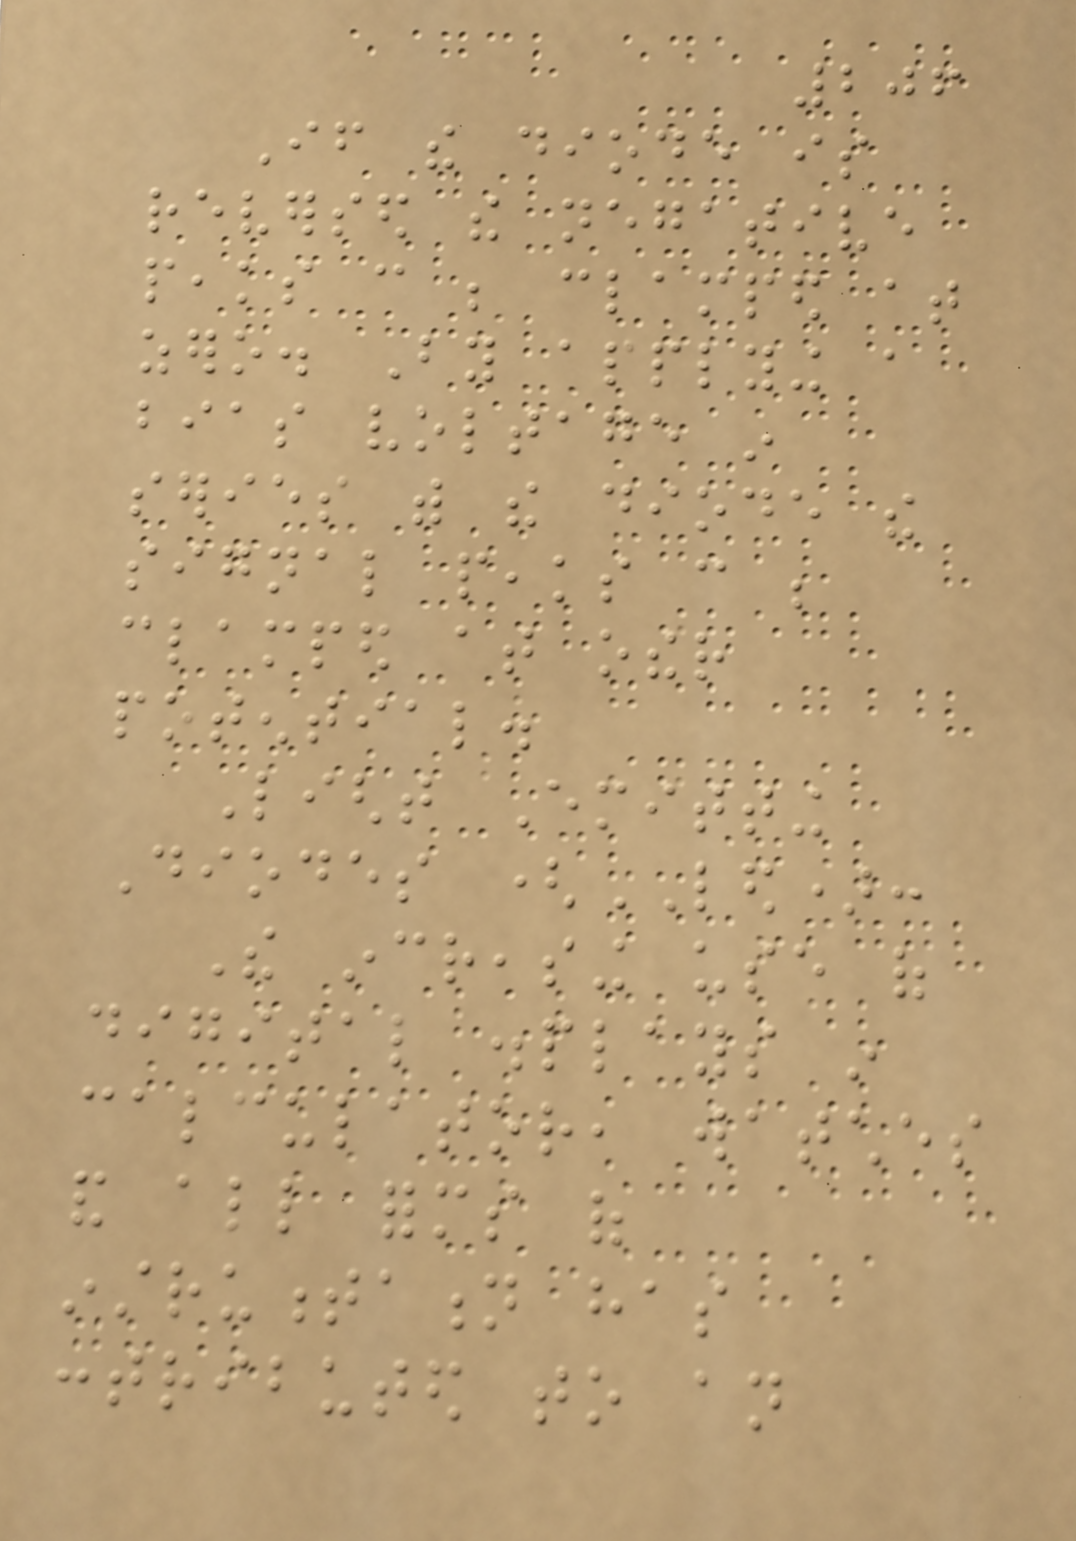206
If the diode is
reversed the negative
peaks can be clamped at
zero. By applying a
bias voltage in
series with the diode the
signal peaks can be
clamped at other
potential.
Light Emitting
Diodes (LED):
The increasing use of
digital displays in
calculator, watches
and all forms of
instrumentation has
contributed to an
